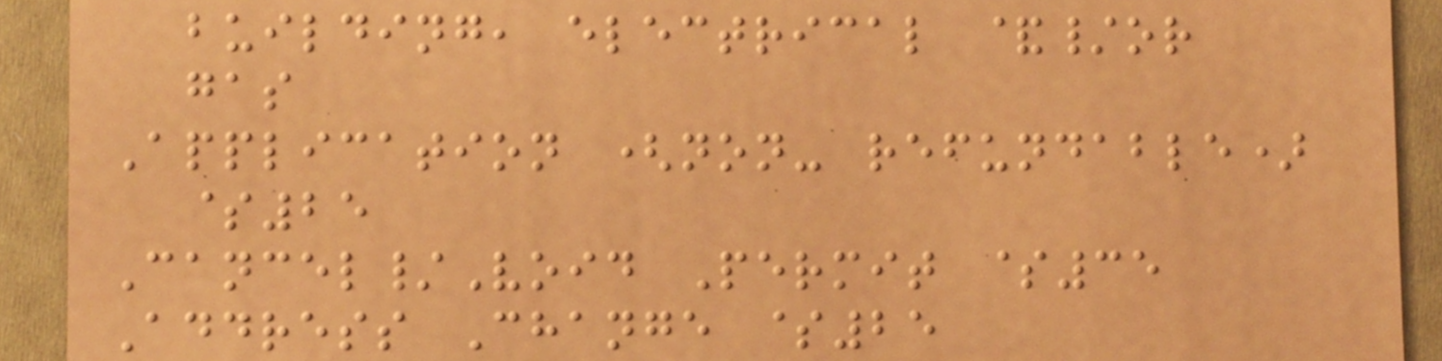building, electrical &/or
gas
Application (non- refundable)
$25
Cancel/Void Permit $35
Address Change $25
